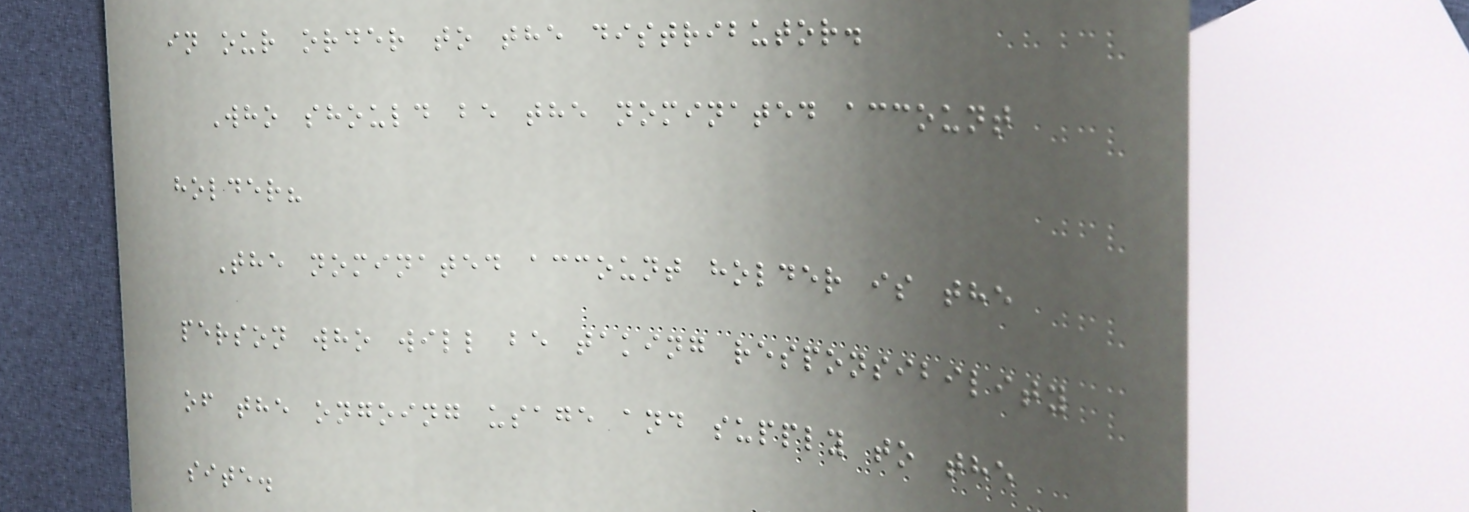in our order to the distributor.
Who should be the nominated account
holder?
The nominated account holder is the
person who will be taking responsibility
of the ongoing usage and supply to the
site.
